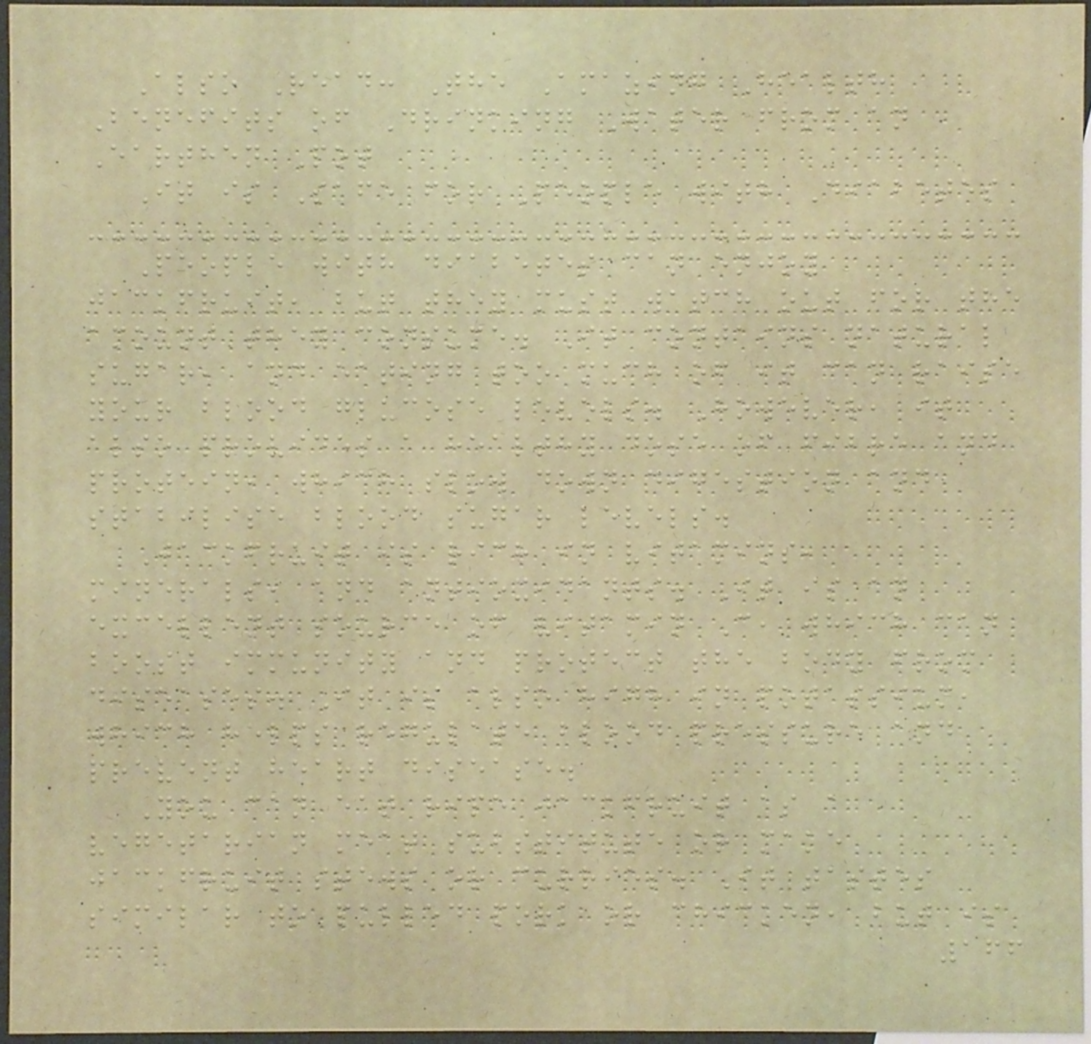Also Read: The Amazing Health
Benefits of Drinking Water from an
Earthen Pot
It is Safe for People with Diabetes
People with diabetes can enjoy
jackfruit, but they must watch out for the
amount they consume. It contains natural
sugar, and eating too much of it can raise
your blood glucose levels. However, it
also provides a healthy dose of fibre and
protein, which slow down digestion and
stabilise blood sugar levels.
Jackfruit is rich in vitamins,
minerals, and antioxidants. It is an
excellent source of vitamin C, which can
boost immunity and protect the body from
diseases. It is also high in potassium,
which helps regulate blood pressure and
prevent heart disease.
You can eat ripe jackfruit as a
vegetarian meat substitute or make
jackfruit stews or curries. It tastes
similar to pulled pork or chicken, but is
166
